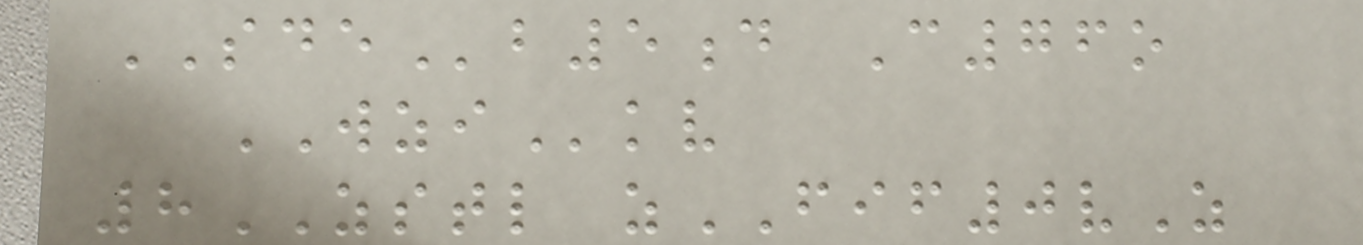SDEb5d C76o
WZIkv
8ZSTL zFIF0vZ
